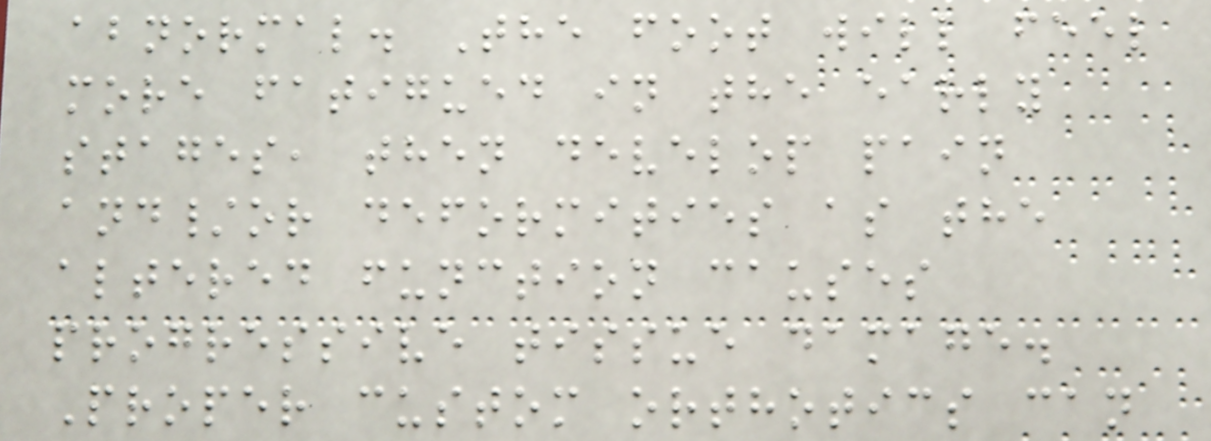abnormal. The foot will feel
more fatigued in the early
stages, then develop pain
and/or deformities as the
altered function causes
progressive tissue damage.
Proper custom orthotics can
